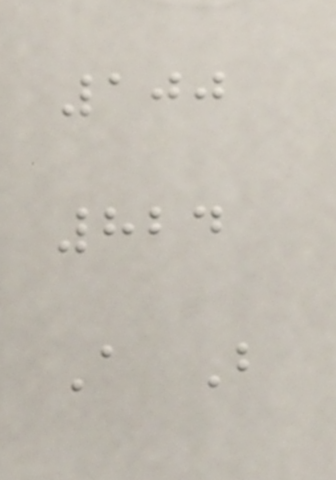100
824
A B
